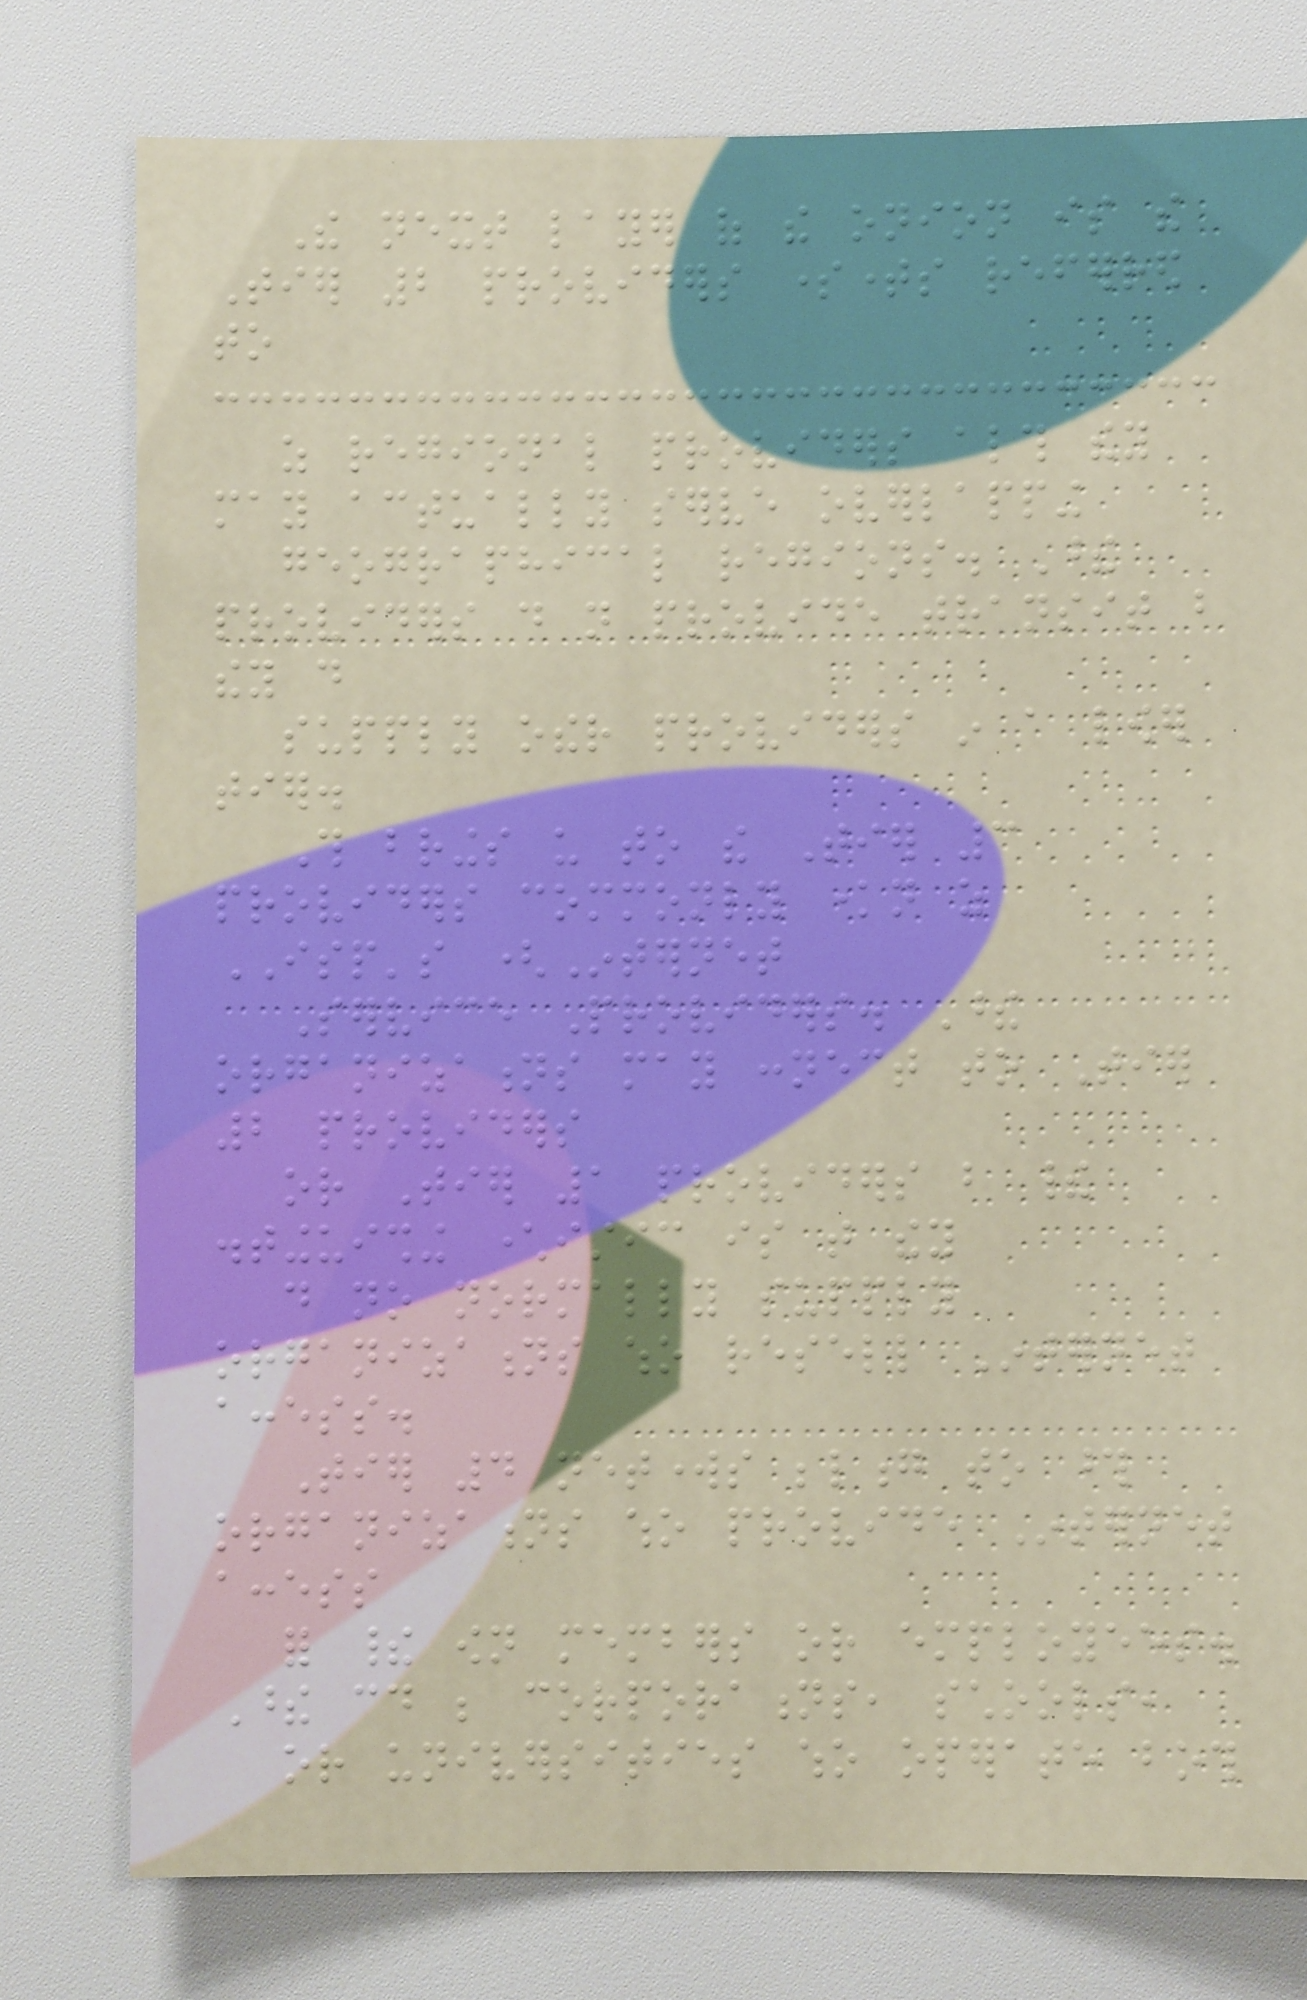The next layer of the onion is the
Tier 2 providers sometimes referred
to
as regional providers although they
may actually serve overlapping
geographical regions. These
providers do not provide transit but
they do
supply other providers in a lower
tier.
This brings us to the Tier 3
providers commonly known as
ISP's (Internet
Service Providers. These
organizations may connect to Tier
2 providers
or Tier 1 providers but their
distinguishing characteristic is that they
do no normally supply
organizations who resell Internet
access.
Tier 4 networks belong to those
organizations who provide Internet
access
for their own members or employees.
These could be corporations, schools,
or universities who operate both
